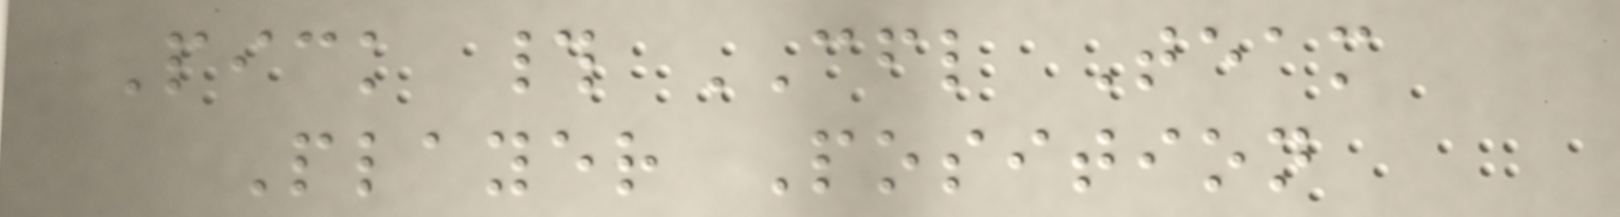Pick # CFL Team
Player Position
